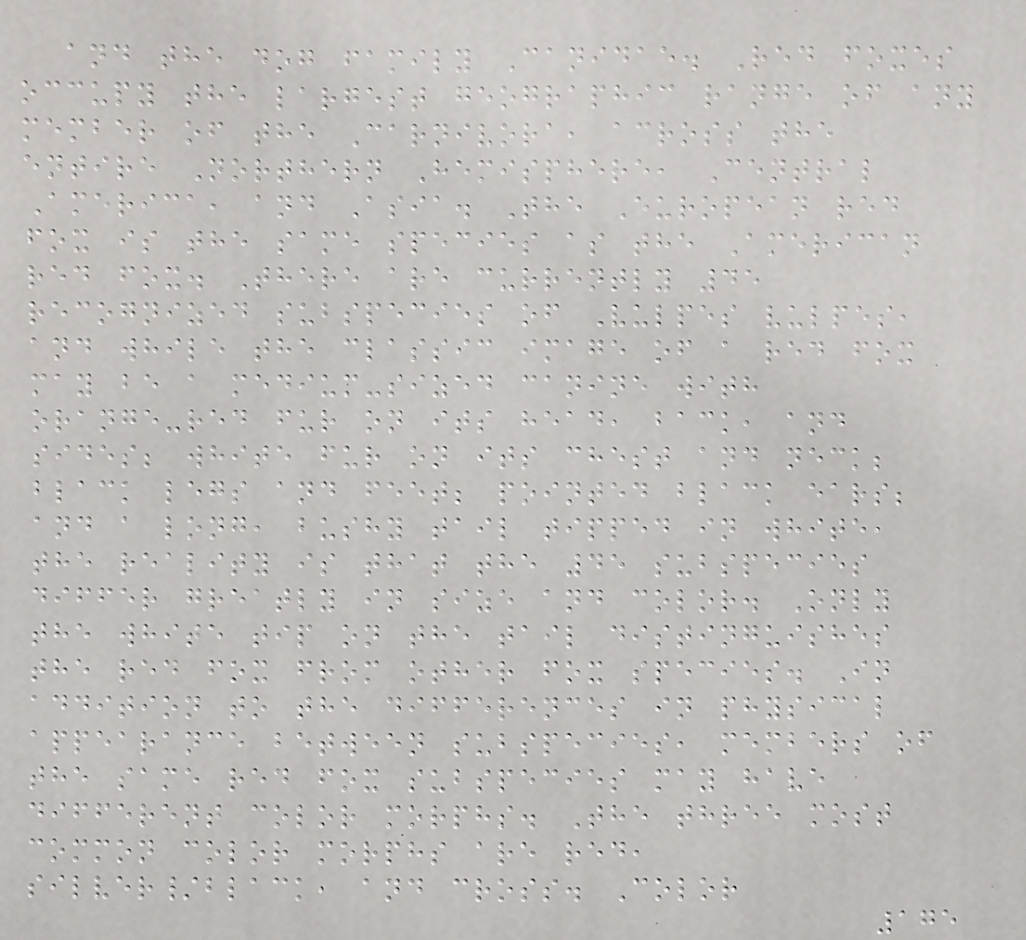and the dog family Canidae. Red foxes
occupy the largest geographic range of any
member of the Carnivora, across the
entire Northern Hemisphere, Central
America, and Asia. The European red
fox is the same species as the American
red fox. There are currently 45
recognized subspecies of Vulpes vulpes,
and while the classic image of a red fox
may be a medium-sized canine with
orange-red fur on its head, back, and
sides; white fur on its chest and neck;
black legs and feet; pointed black ears;
and a long, bushy tail tipped in white,
the reality is that the 45 subspecies
differ greatly in size and color. Only
the white tip on the tail distinguishes
the red fox from other fox species. In
addition to the differences in physical
appearance between subspecies, members of
the same red fox subspecies may have
different color morphs. The three most
common color morphs are red,
silver/black, and cross. Color
175
